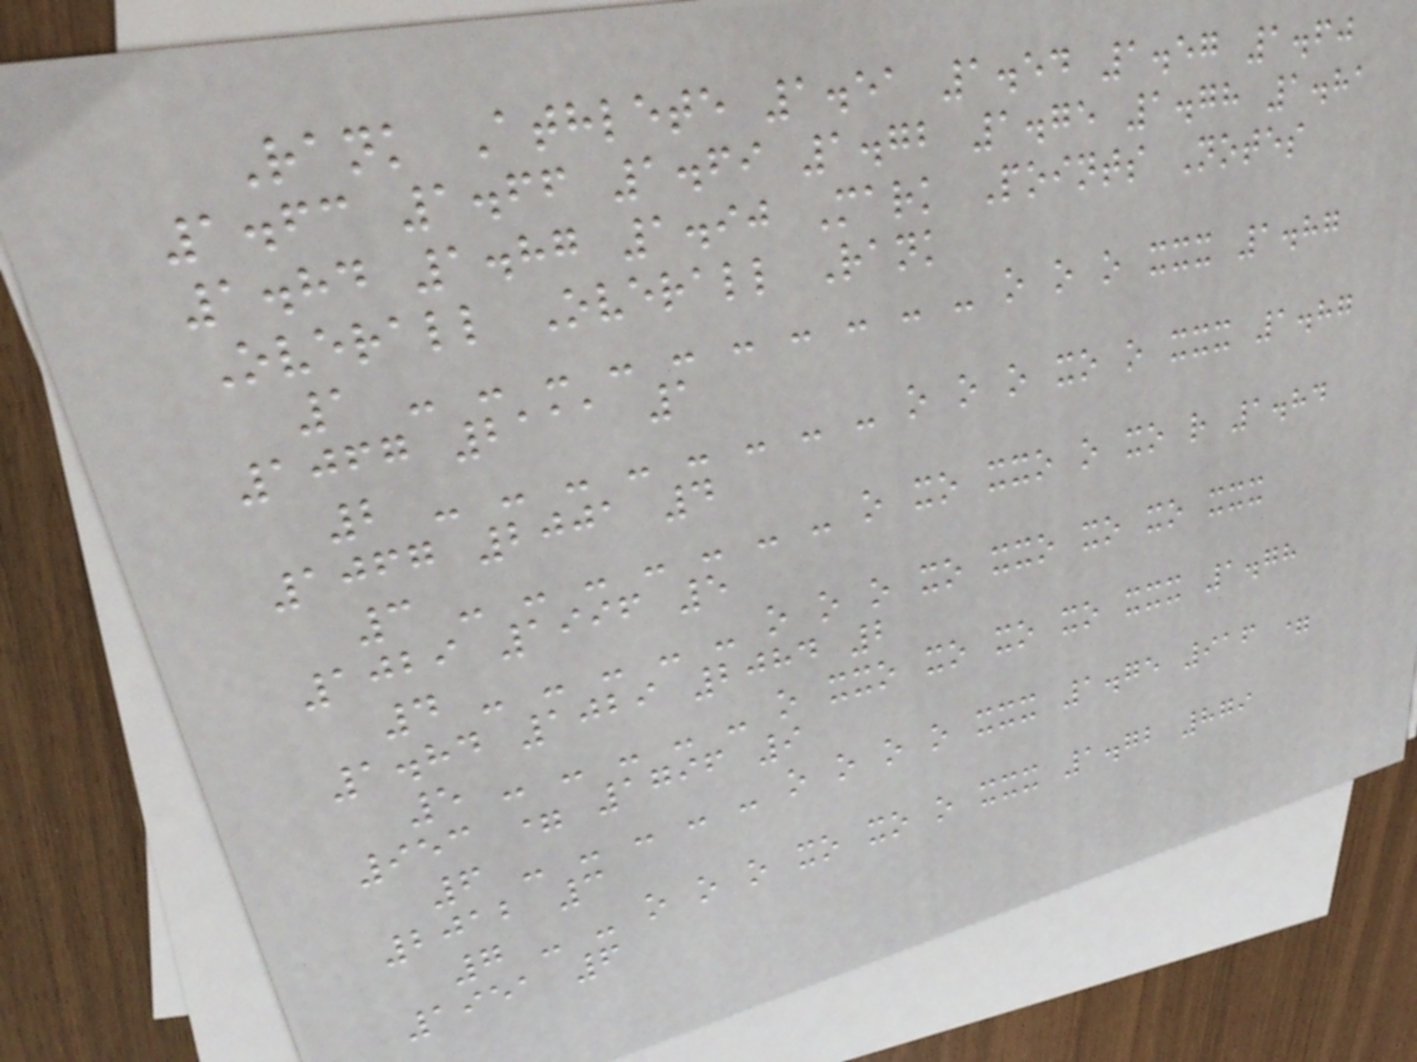Rank Athlete 1.51 1.54 1.57 1.60
1.63 1.66 1.69 1.72 1.75 1.78 1.81
1.84 1.87 1.90 Mark Points Notes
Overall Overall Rank
1 - - - - - - - - - - o o o xxx 1.87
1067 2111 1
2 - - - - - - - - o o o xo o xxx 1.87
1067 2001 4
3 - - - - - - - o xo xxo o xo r 1.84
1029 1996 5
4 - - - - - o o o xo xxo xo xo xxx
1.84 1029 2084 2
5 - - - - - o xxo xo xo xo xxx 1.78
953 = 1796 9
6 - - - - - o o o o xxx 1.75 916 =
2012 3
7 - - o o o xo xo o xxx 1.72 879
1951 6
